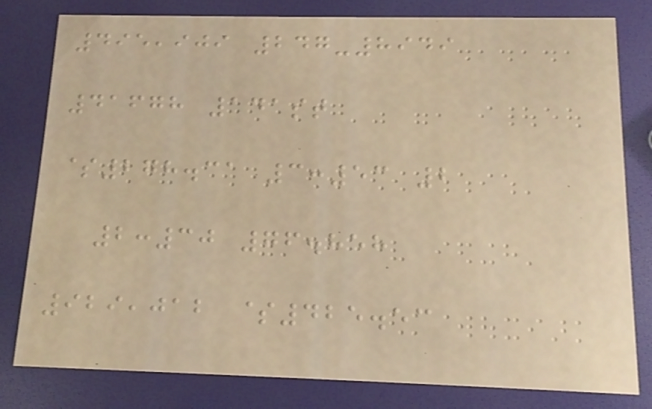495,909 247-8949
41678 141st
$278.31 3:53 2
2:30 76.858
929,012 $425.53
